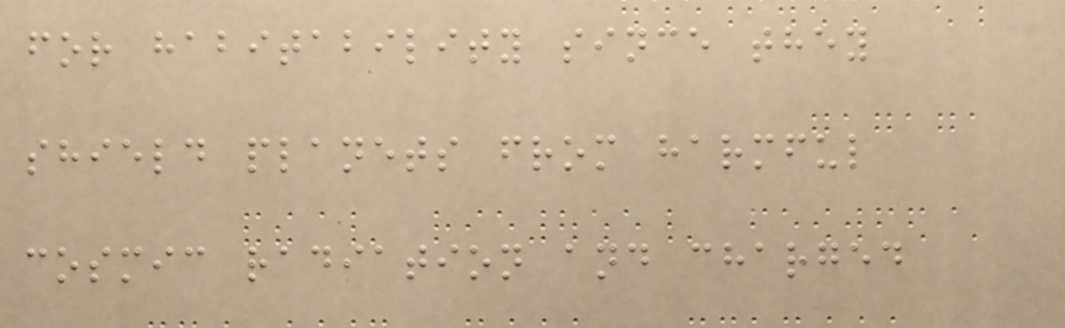for habitability since they
shield planets from harmful
cosmic radiation and charged
